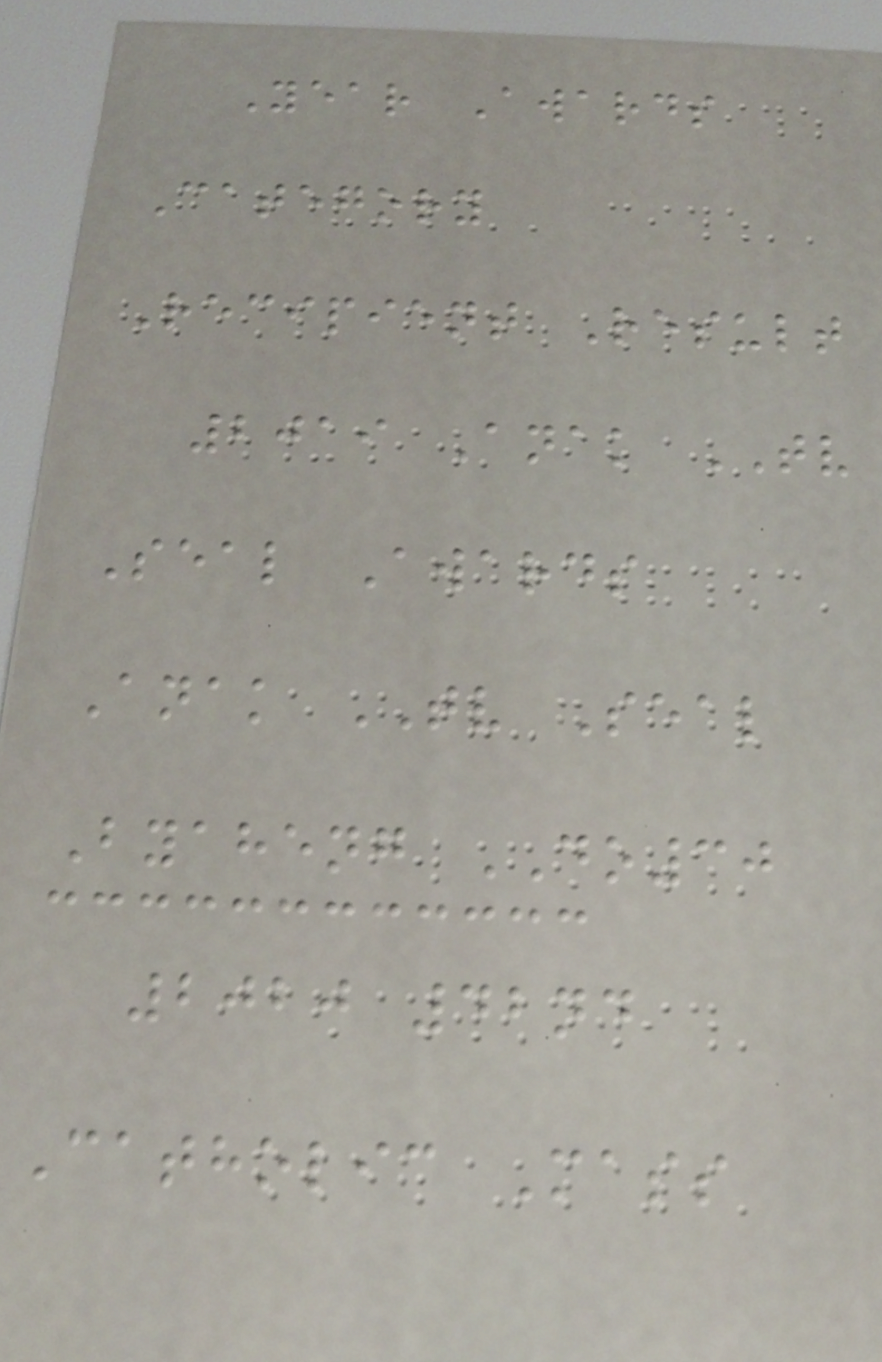Year Awards
Category
Recipient Result
2019 Anak TV
Seal Awards
Anak TV Seal
Byaheng DO30
2020 42nd
Catholic Mass
